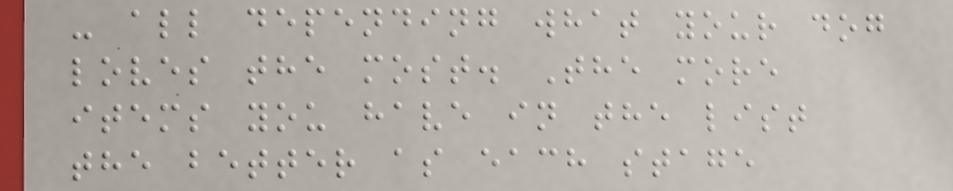- all depending what your dog
loves the most. The more
items you have in the list
the better as each stage
